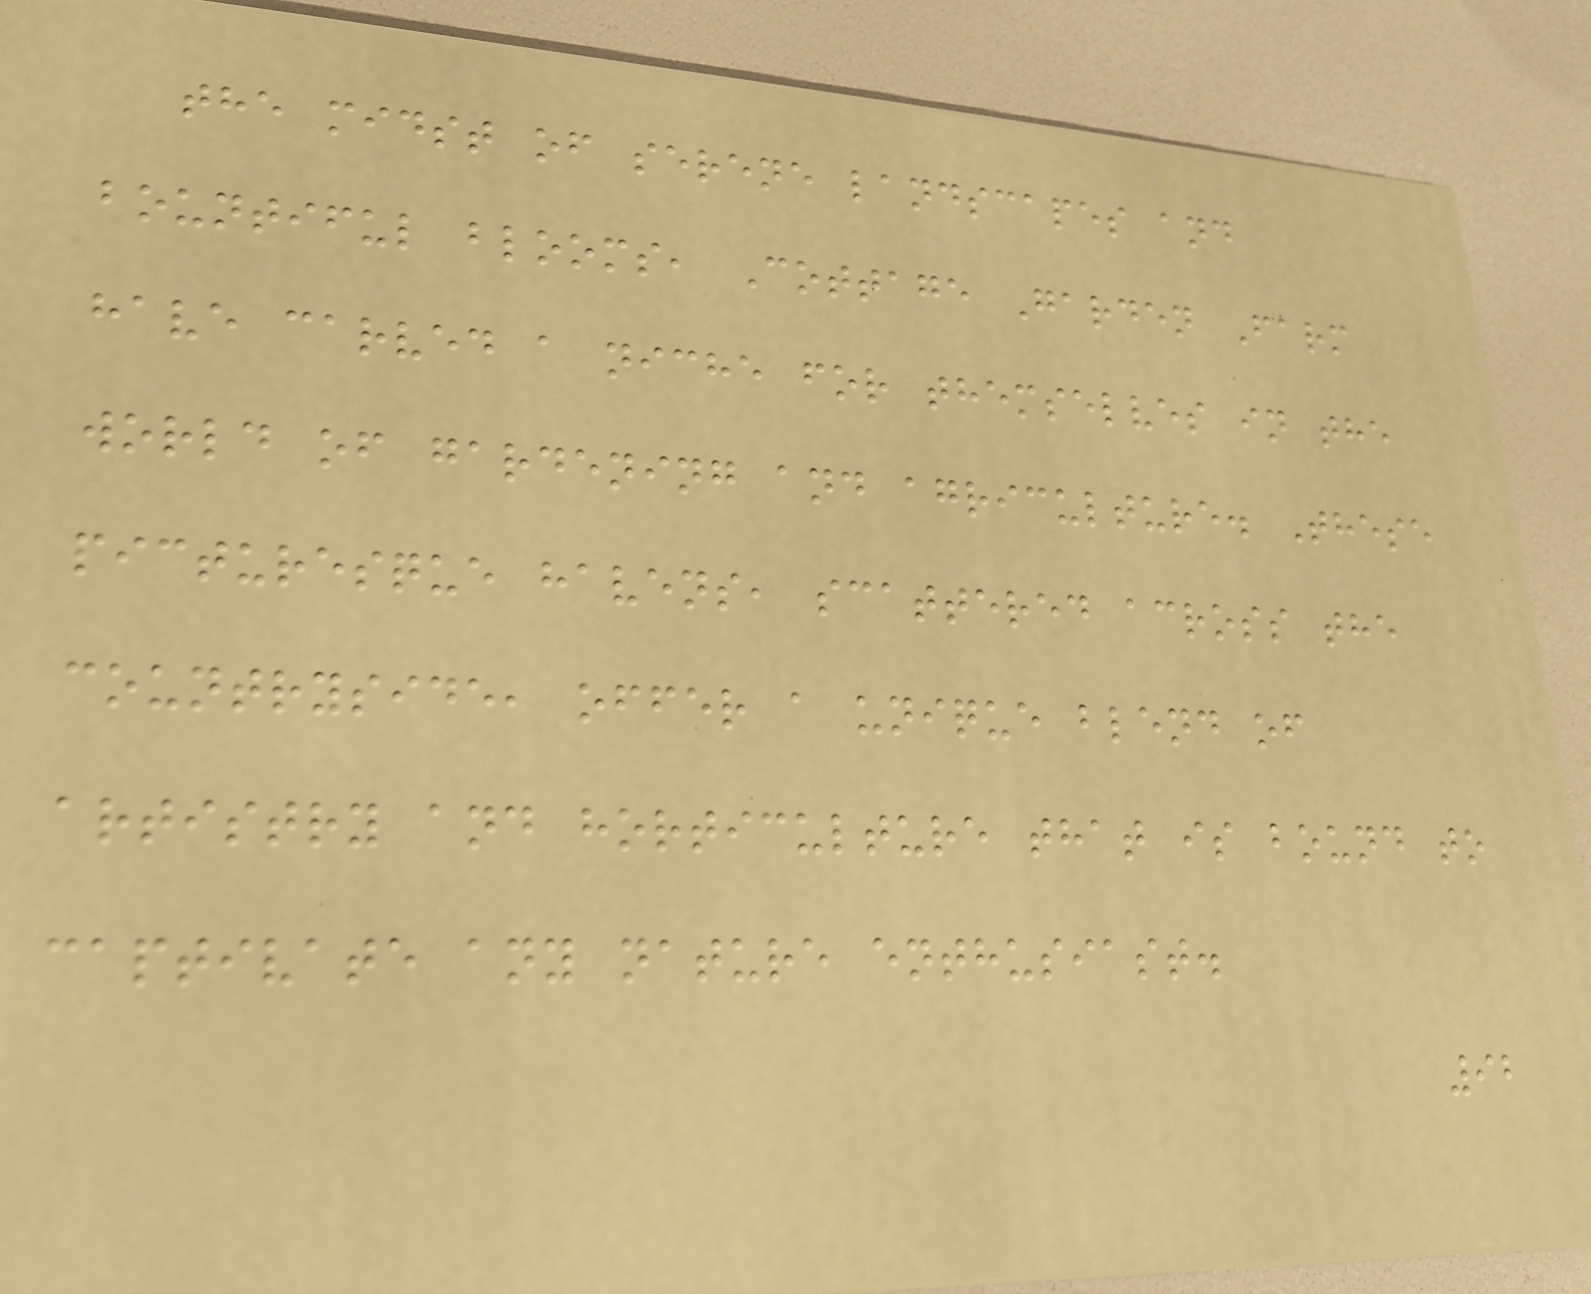the midst of serene landscapes and
bountiful blooms, Cottage Garden Farm
have carved a niche for themselves in the
world of gardening and agriculture. These
picturesque havens, scattered across the
countryside, offer a unique blend of
artistry and horticulture that is bound to
captivate any nature enthusiast.
92
